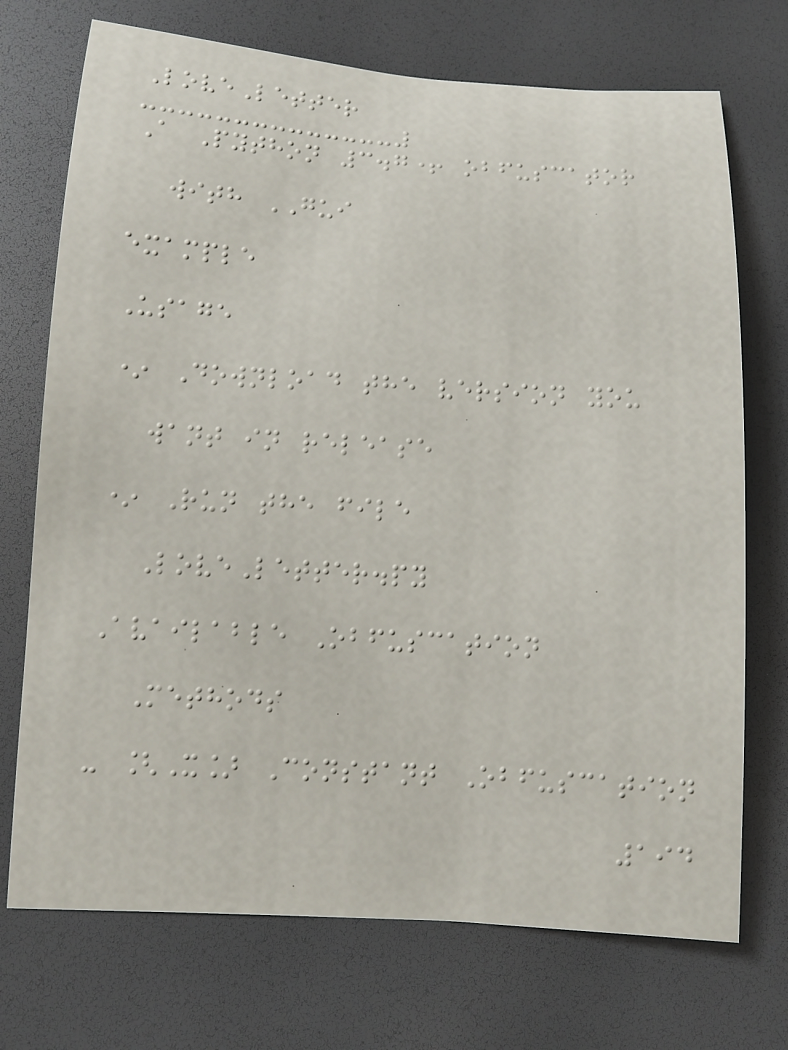LoveLetter
A Python 3.7+ obfuscator
with GUI
example
Usage
* Download the version you
want in release
* Run the file
LoveLetter.py
Available Obfuscation
Methods
- [X] Constant Obfuscation
194
